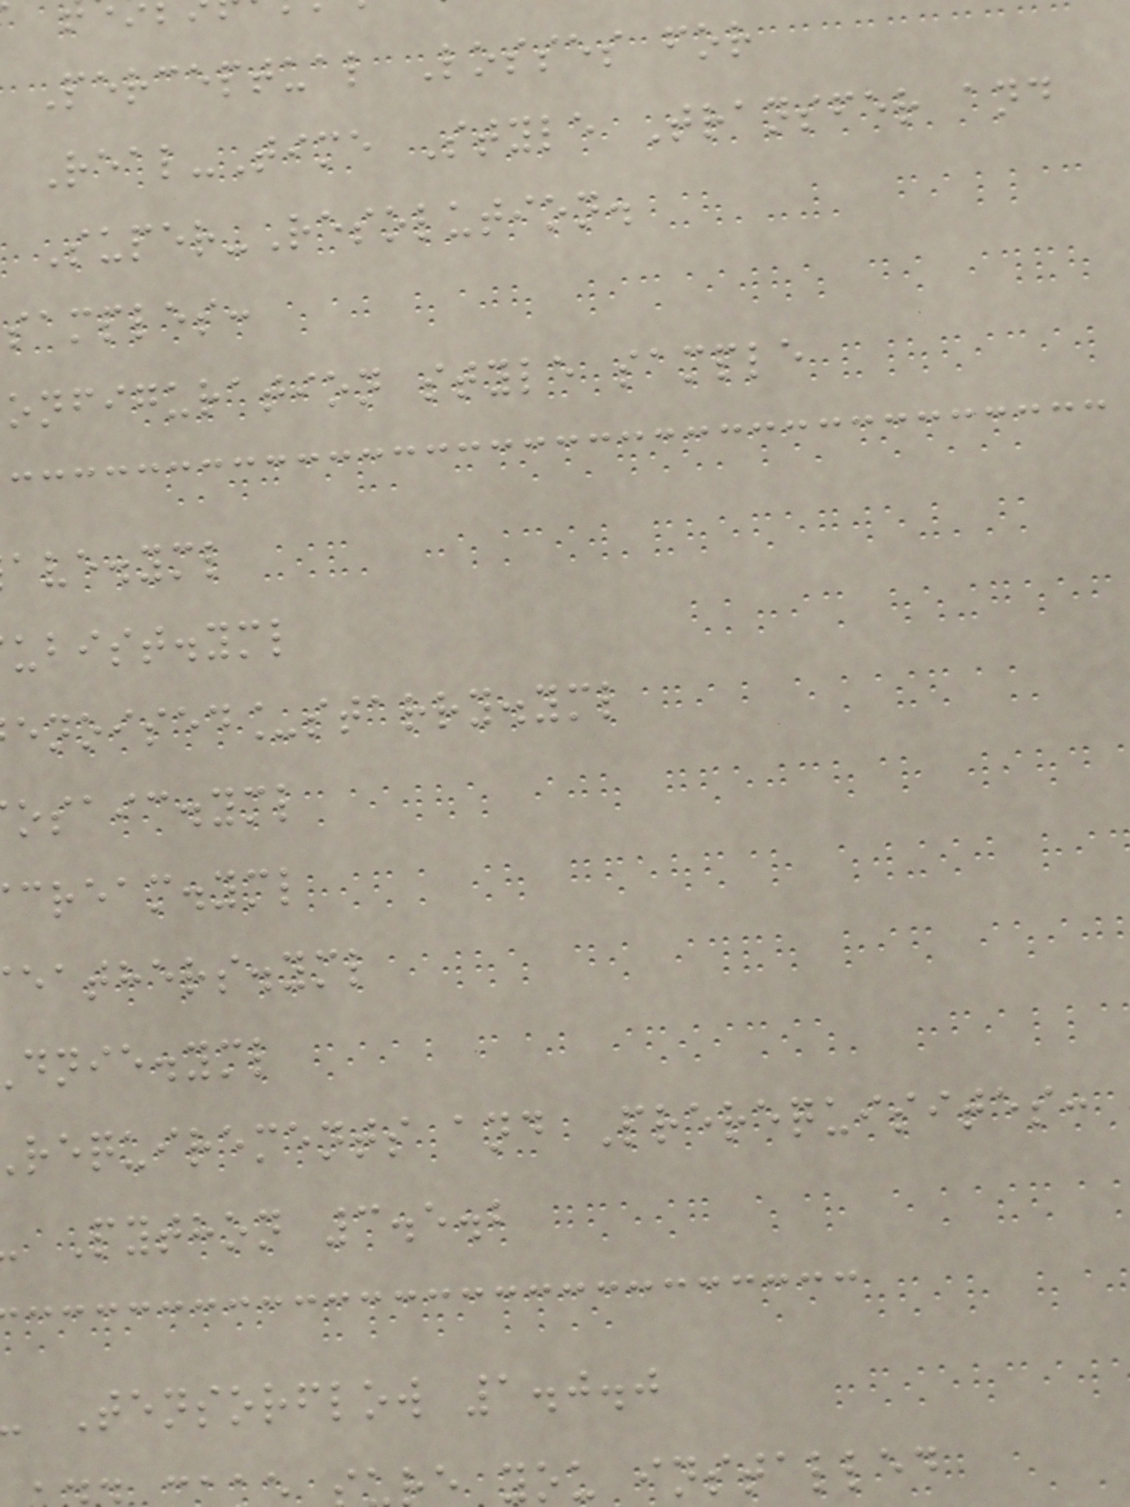Perceptual Losses for
Real-Time Style Transfer and
Super-Resolution.
samples:
onfiguration style sample
ave.yml
ubist.yml
enoised_starry.yml
osaic.yml
cream.yml
eathers.yml
dnie.yml
requirements and Prerequisites:
Python 3.5.2
Tensorflow 1.0.0
e you installed
